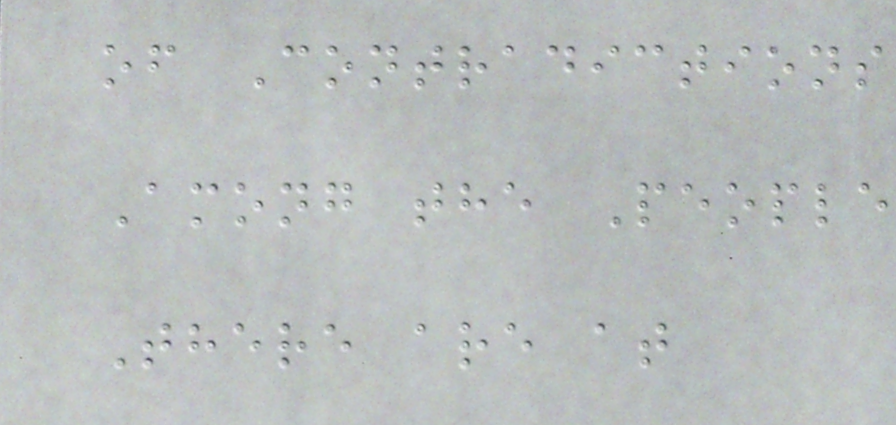of Contradictions
Among the People
There are at
